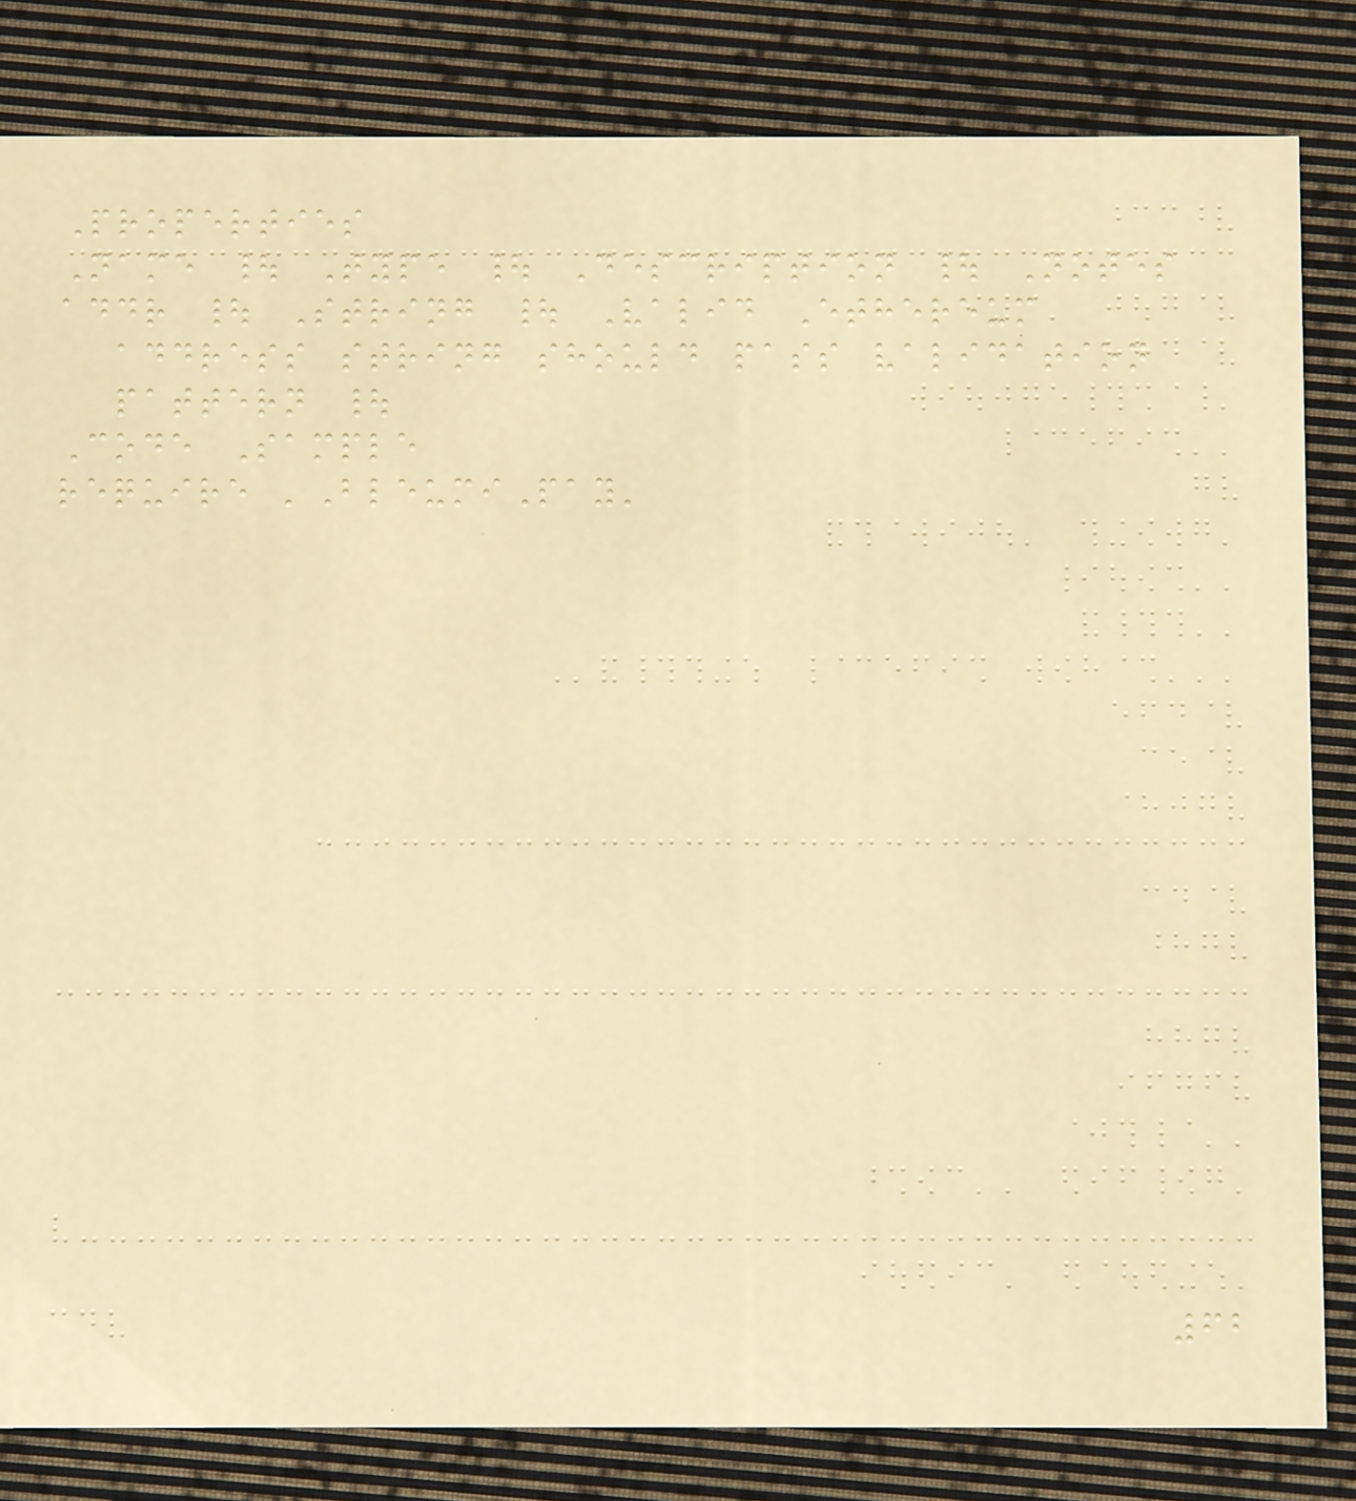Properties
Name | Type | Description | Notes
addr | String | Valid Ethereum
address string should pass validation
pattern |
Code Sample
require 'BleumiPay'
62
